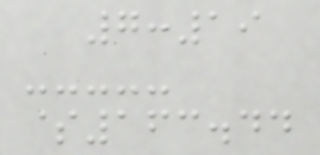7:19
$163.44
